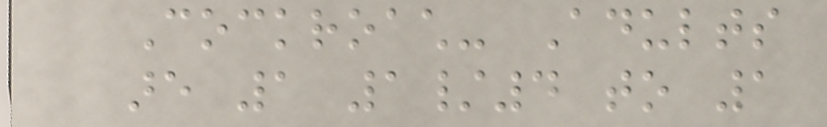Cockroach- Adults
are 1 1/4 to 1
